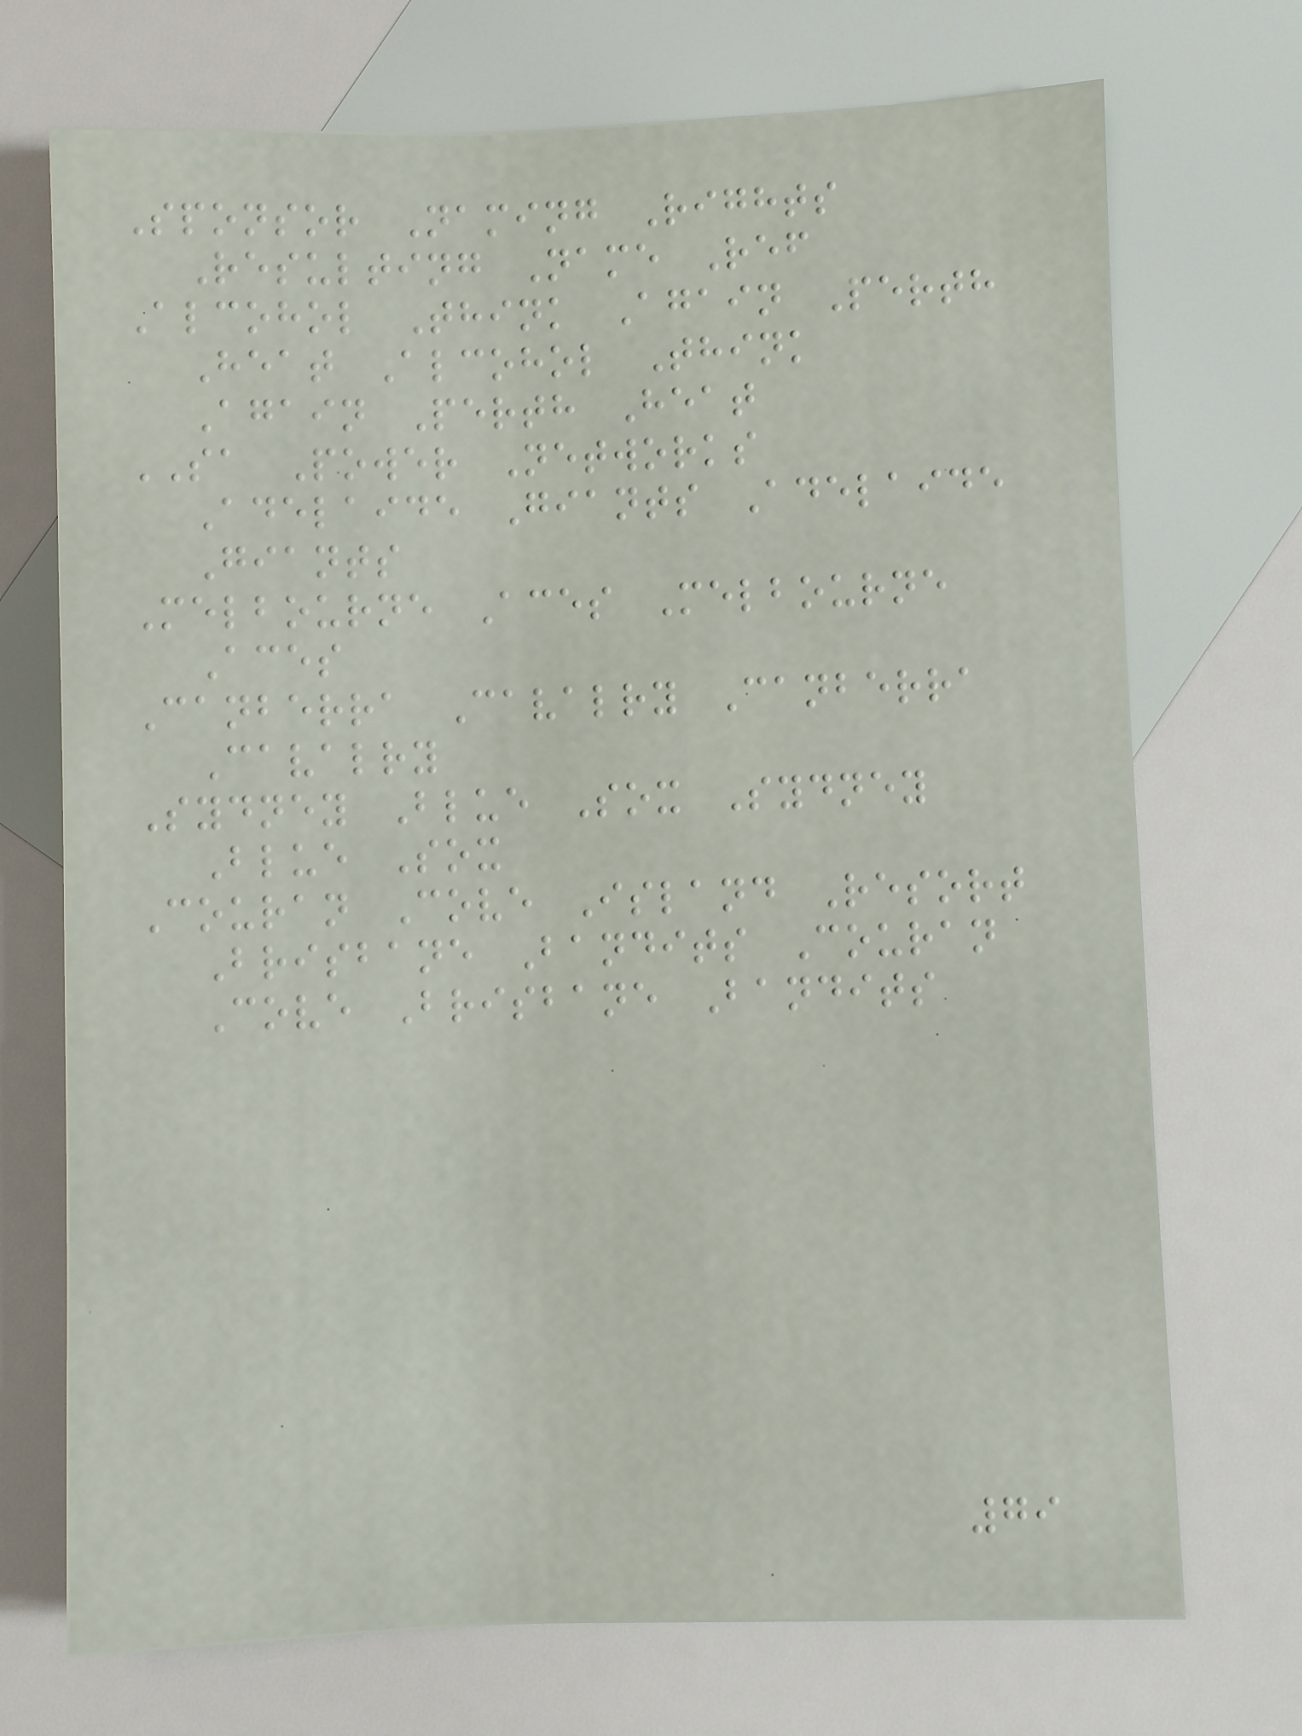Sponsor Naming Rights
Resulting Name Ref
Alcohol Think Again Perth
Heat Alcohol Think
Again Perth Heat
SA Power Networks
Adelaide Giants Adelaide
Giants
Melbourne Aces Melbourne
Aces
Canberra Cavalry Canberra
Cavalry
Sydney Blue Sox Sydney
Blue Sox
Couran Cove Island Resort
Brisbane Bandits Couran
Cove Brisbane Bandits
79
